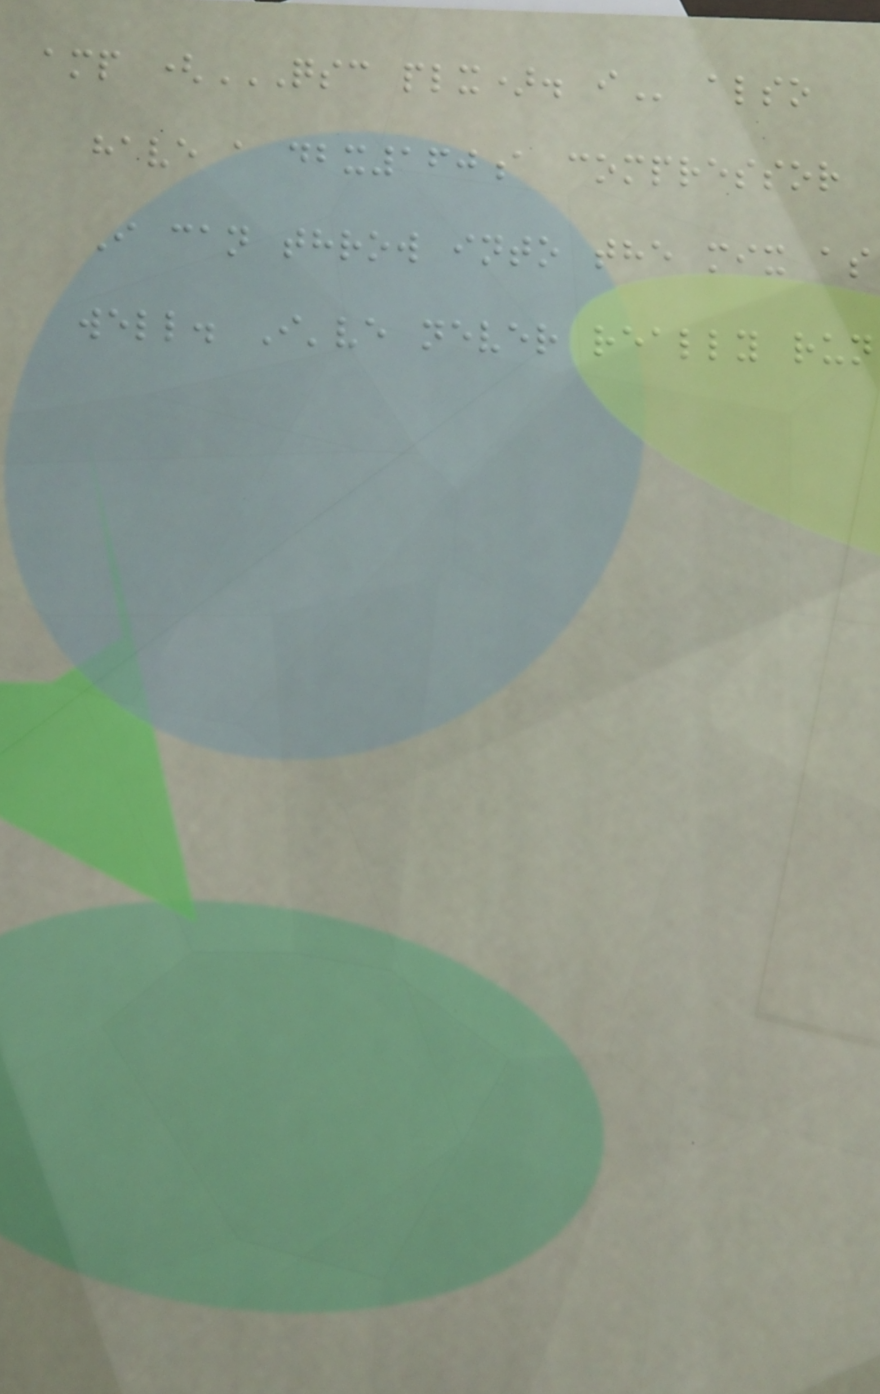amp (QSC PLX). I also
have a dbx160a compressor
I can throw into the mix as
well. I've never really run
